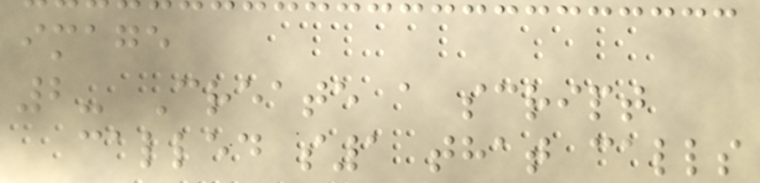image
2- Create a script
called s1 that calls
